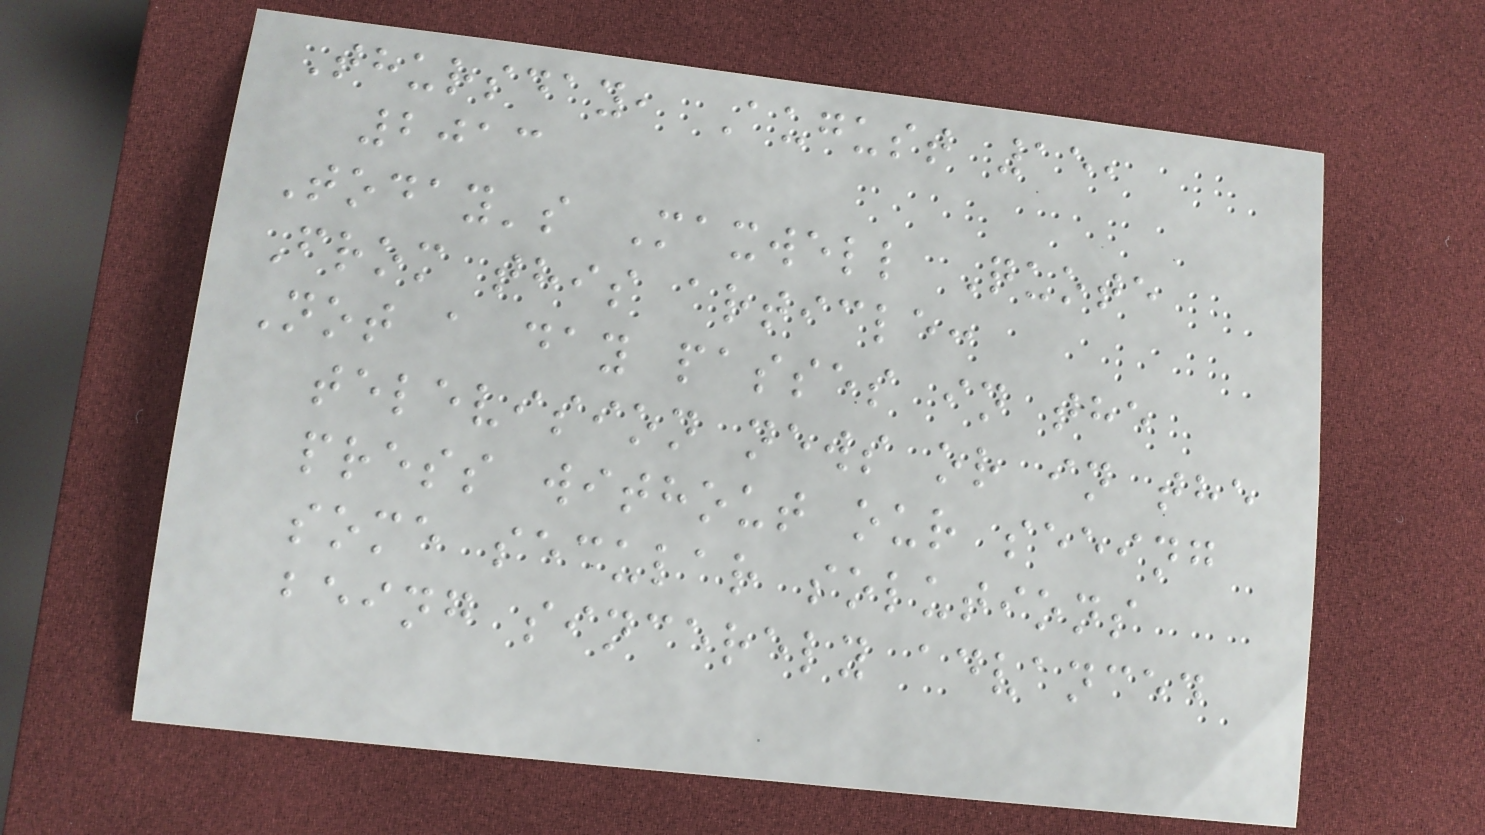Thursday, August 15,
2013
Today's Maxwell Quote
From this article:
Not a day passes in the
television news or in the
press without our seeing
some secular solutions
being sincerely advanced
